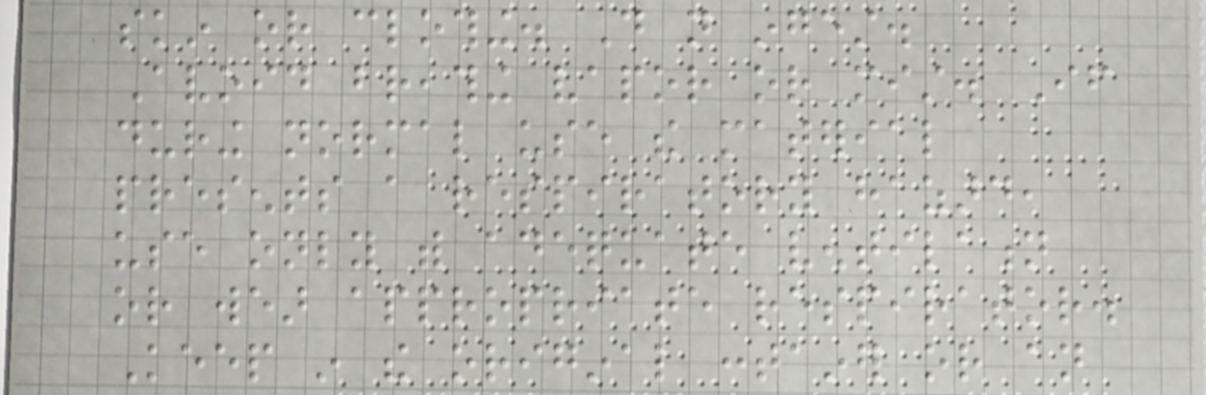skin or clothing. Do not ingest.
Avoid breathing vapor or mist. If
during normal use the material
presents a respiratory hazard,
use only with adequate ventilation
or wear appropriate respirator.
Keep in the original container or an
